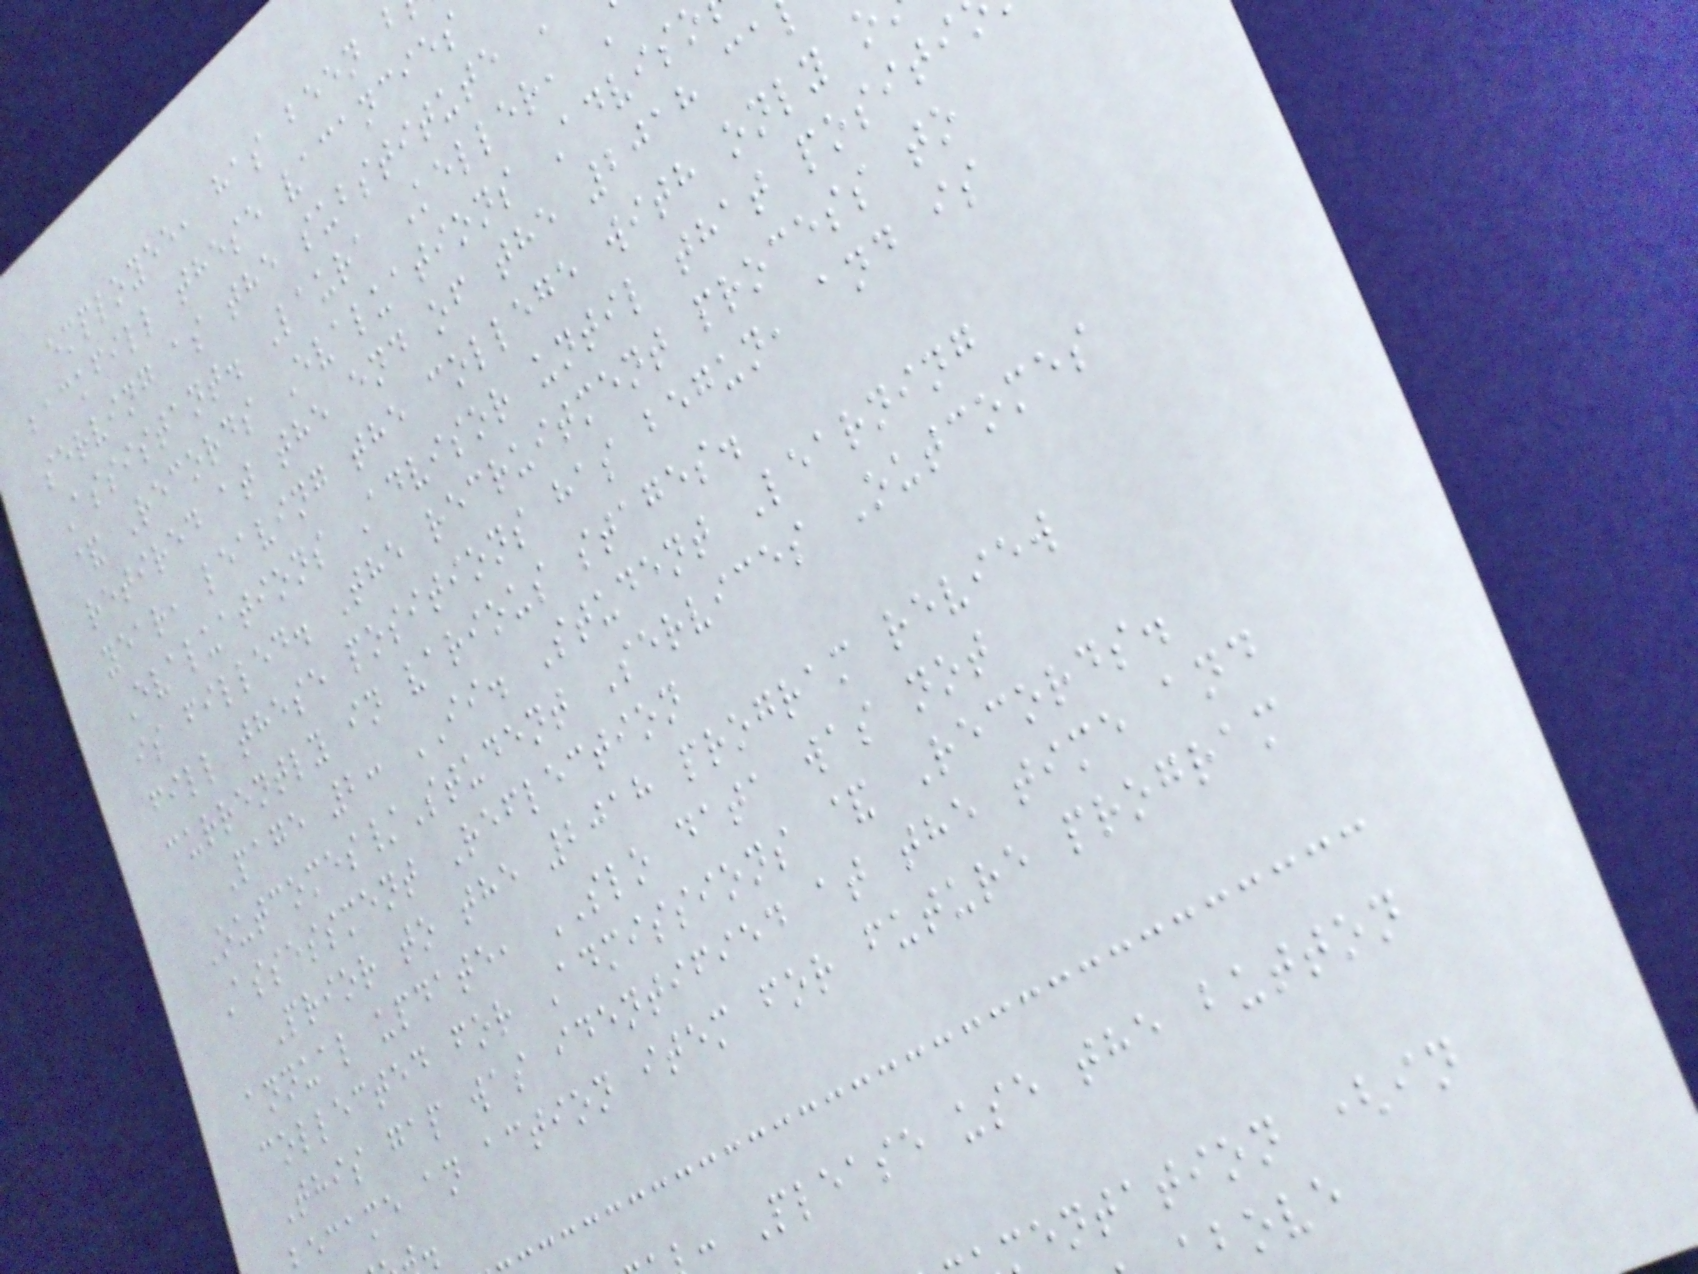employee, has been
backfill these vacancies
serving as the substitute
Assistant. Laura Keller,
& Records Evaluations Adviso
retired at the end of the 2018 ca
year, leaving the college with only o
Evaluations Advisor until that positi
is filled. The recruitment process to
fill these positions has begun, and is
currently in various stages.
Page 2: II. Student Learning
Outcomes/Student Services Outcomes
Assessment Reflection
Prior to the 2018 program review
annual update, SLO data was not
collected for Admissions & Records.
This gap was identified at the time and
ecame an action item for future program
: Please use the button
entation (in
